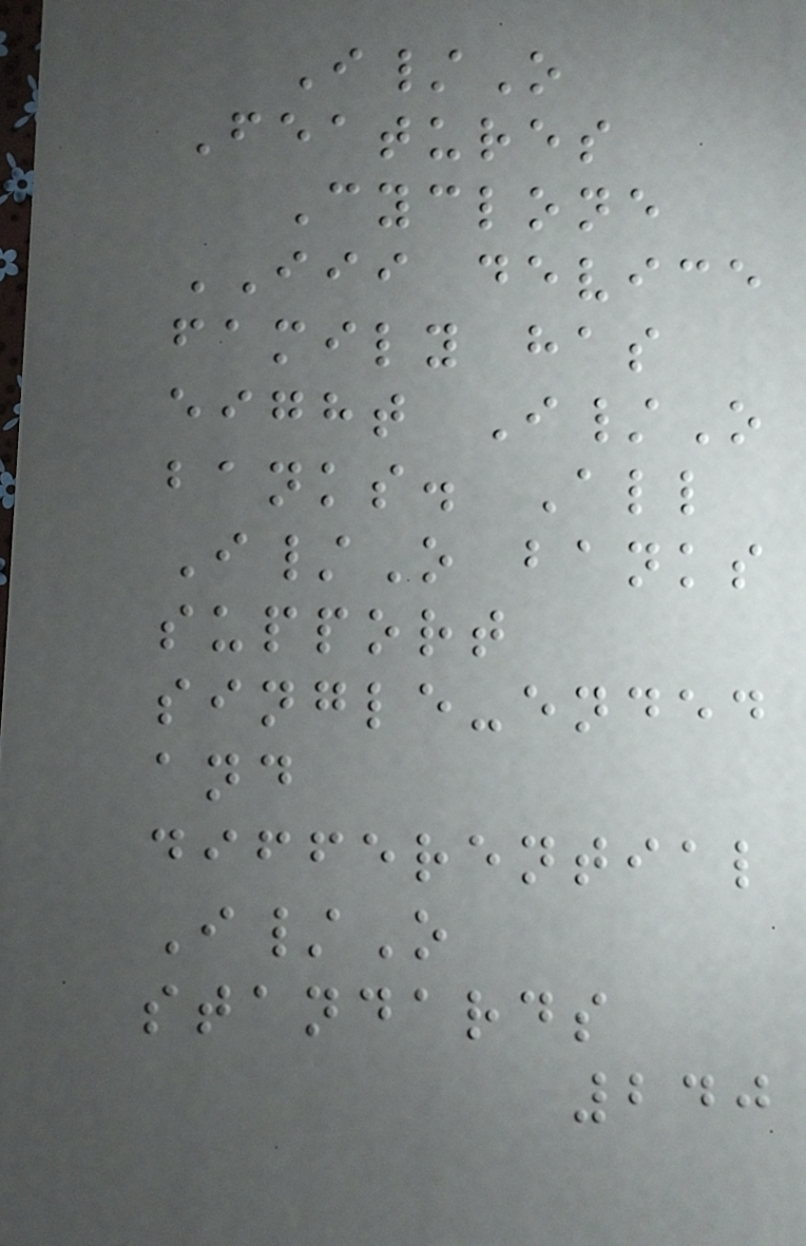I/O
Features
Cyclone
III device
family has
eight I/O
banks. All
I/O banks
support
single-ended
and
differential
I/O
standards
240
